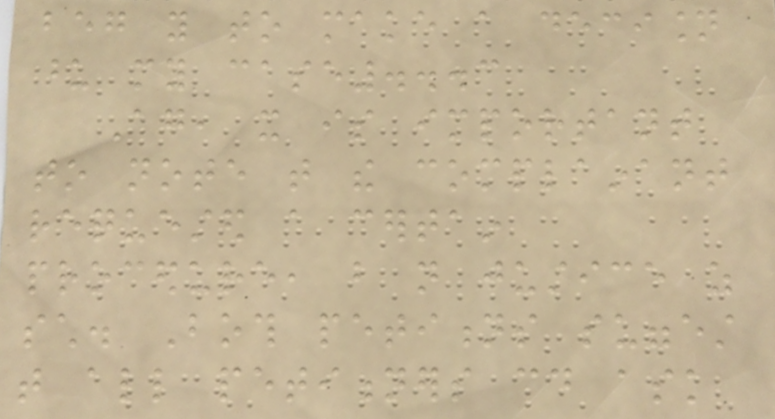beg you to make a decision
upon my case...3
Again, it is important
to note that the complainant
requested a certain
procedure, but not justice as
such. Both petitions suggest
that all petitioners could ask
